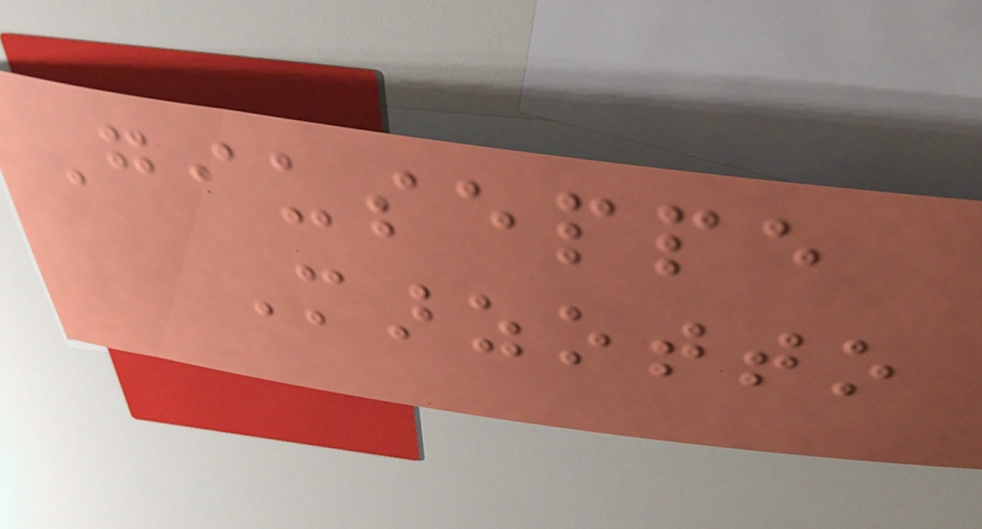Giuseppe
Marzotto
